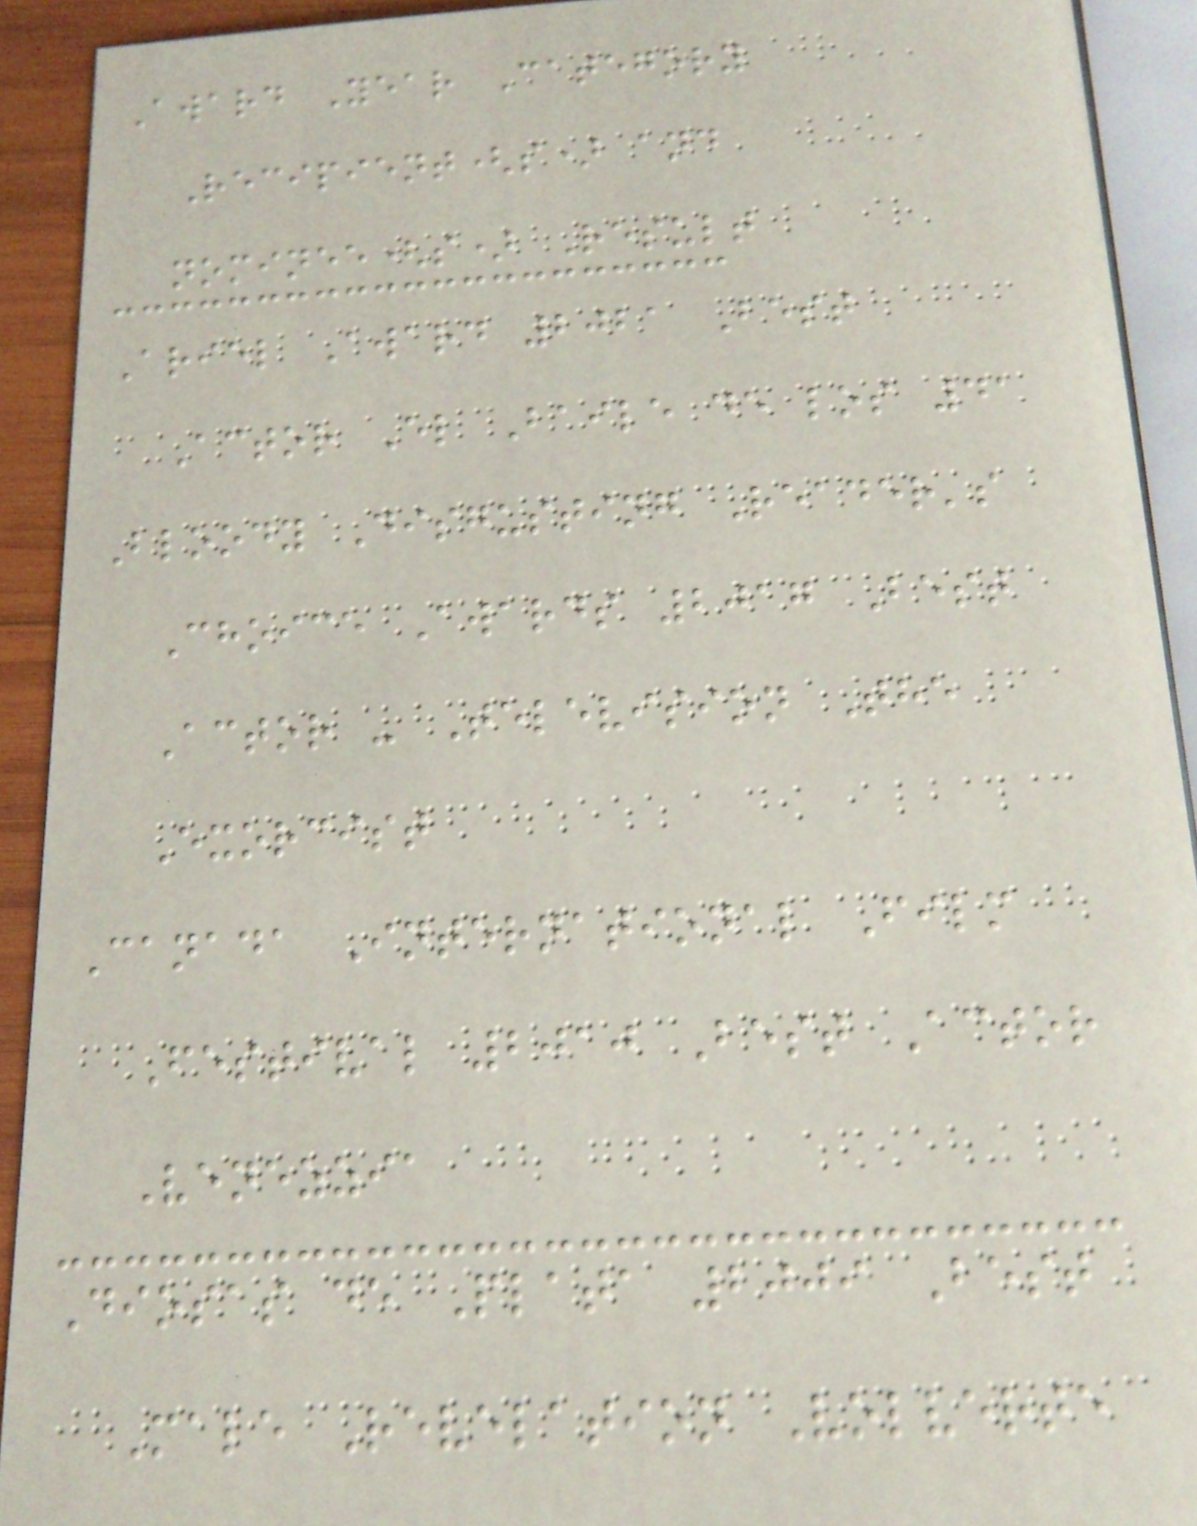Award Year Category
Recipient(s) and
nominee(s) Result
Ariel Award 2021 Best
Actor El Baile de los 41
Bloody Disgusting Reader's
Choice Awards 2017 Best
Actor - Television The
Exorcist
Canada International Film
Festival 2010 Best Actor
Venezzia
Diosas de Plata 2009 Best
Male Revelation Volverte
